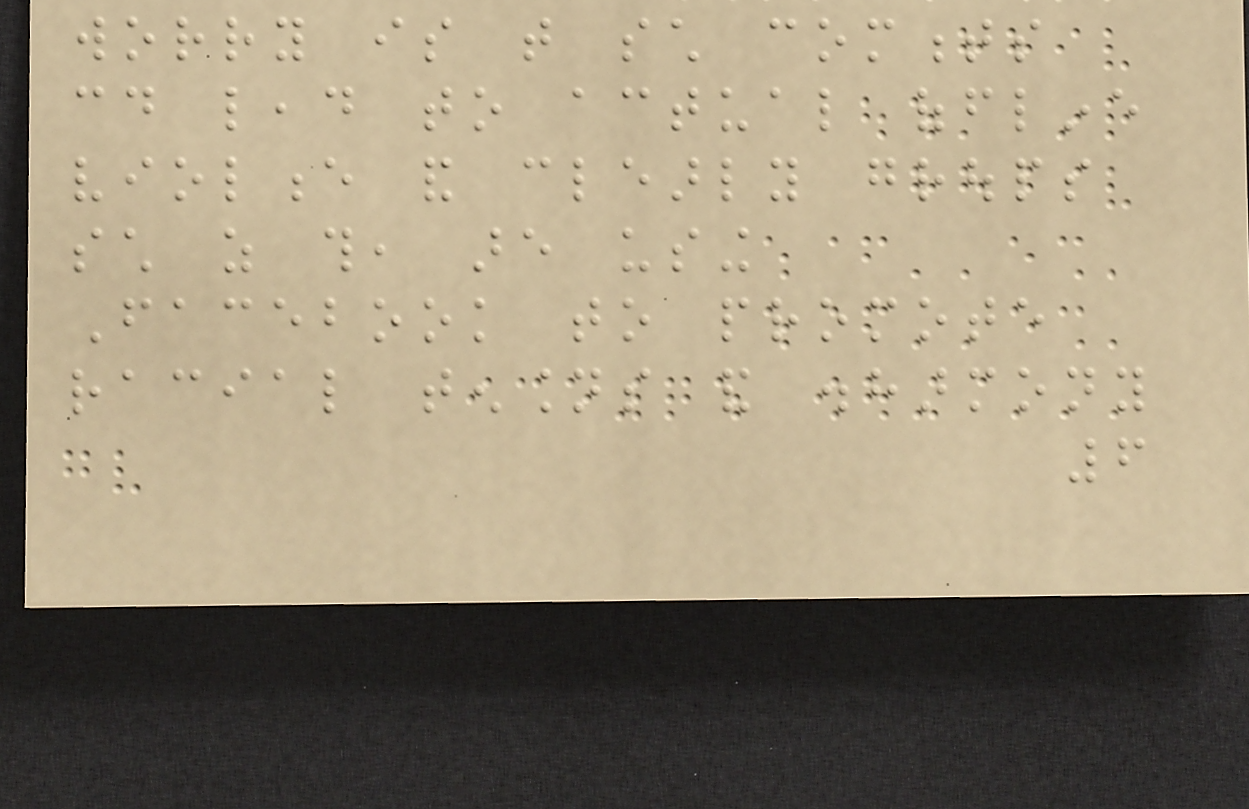worry is that such comments
could lead to actual offline
violence and clearly groups
such as this, are using
Facebook to promote
racial tensions and disharmony
6
